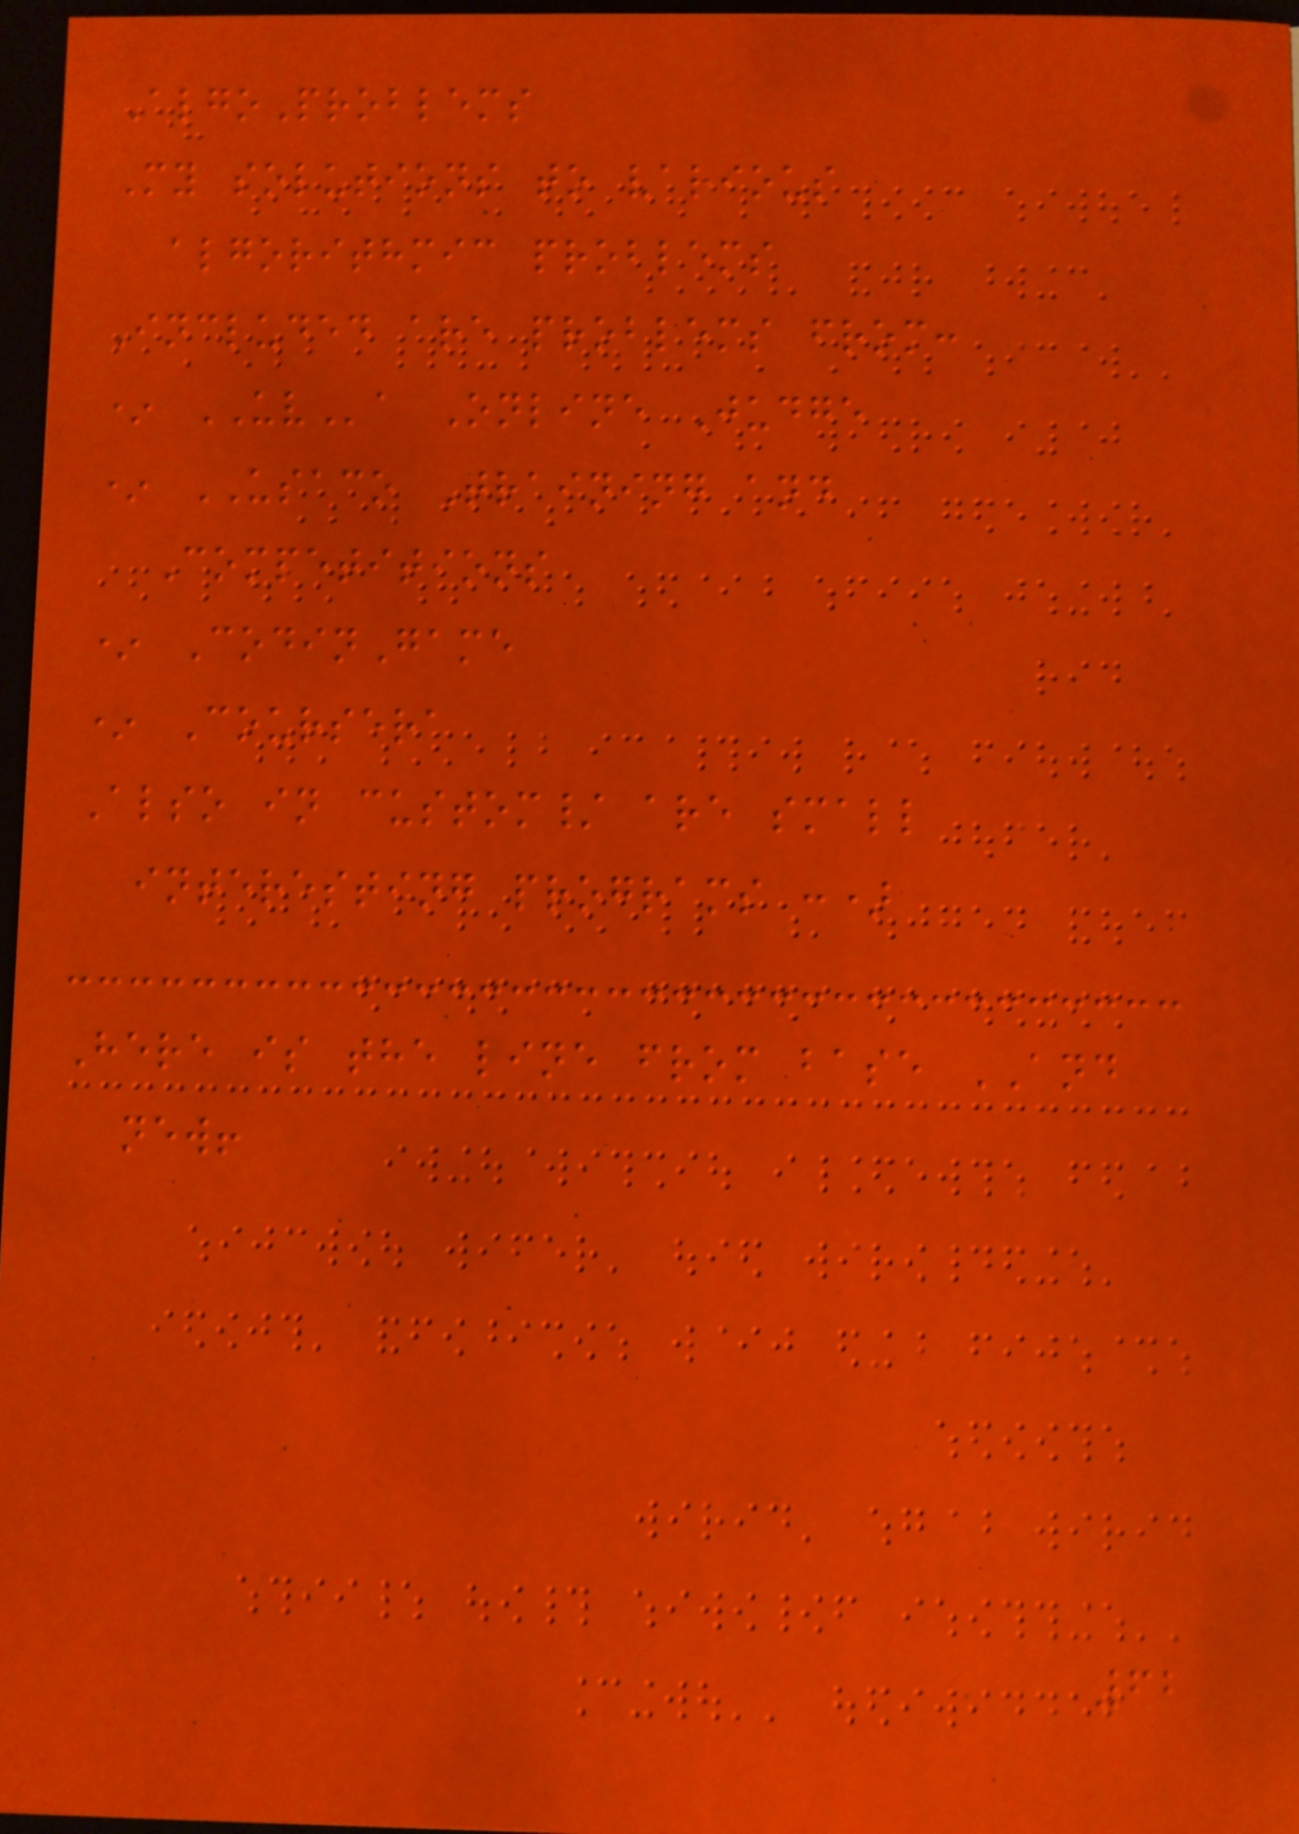AlgoProblems
My solutions to various
algorithmic problems
Included are problems from:
* UVa Online Judge
* USACO Training and
Competitions
* CodinGame
* Coursera
Also in custom/ are small
interesting programs :)
Here is the line from base AND
new!
62
